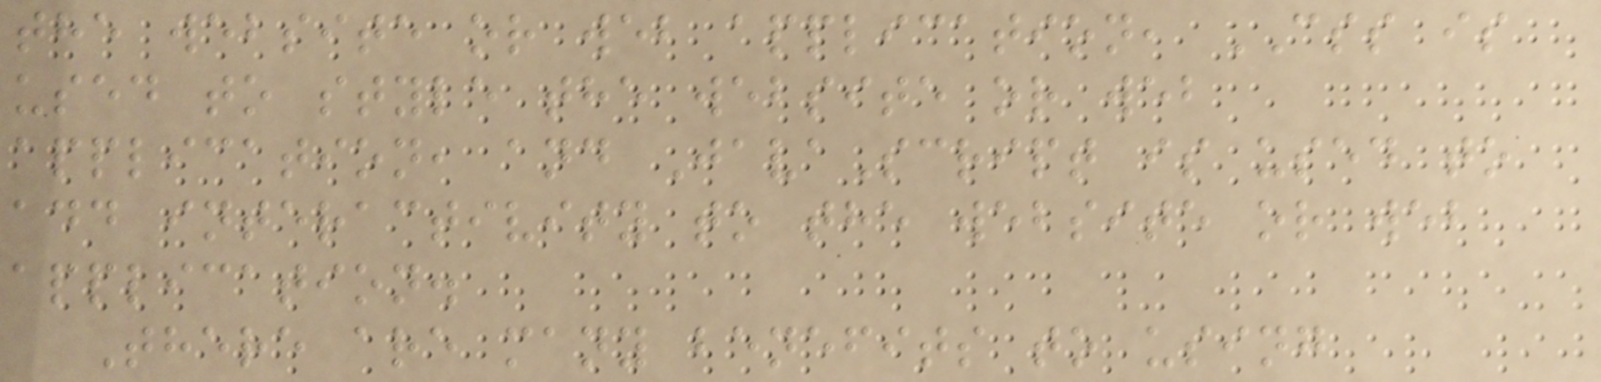the website or web application, CSS is
used to style the website or web
application, and JavaScript is used to
add interactivity to the website or web
application.
There are many benefits to using
